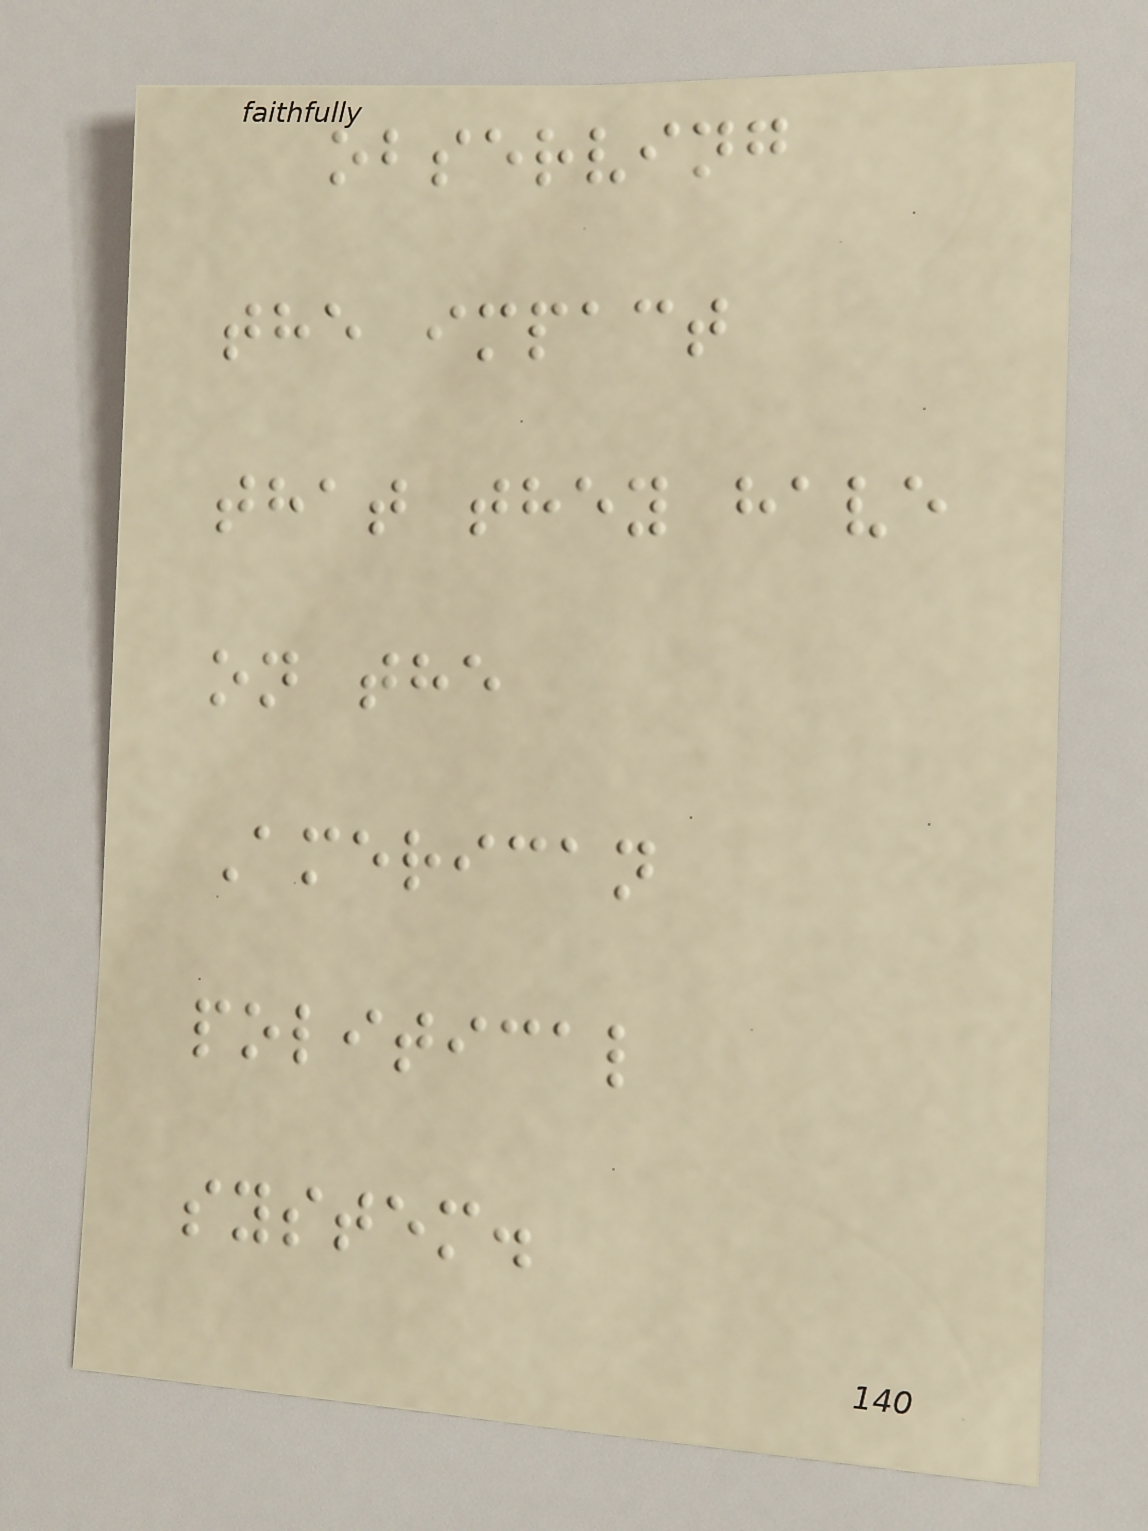observing
the impact
that they have
on the
American
political
system.
